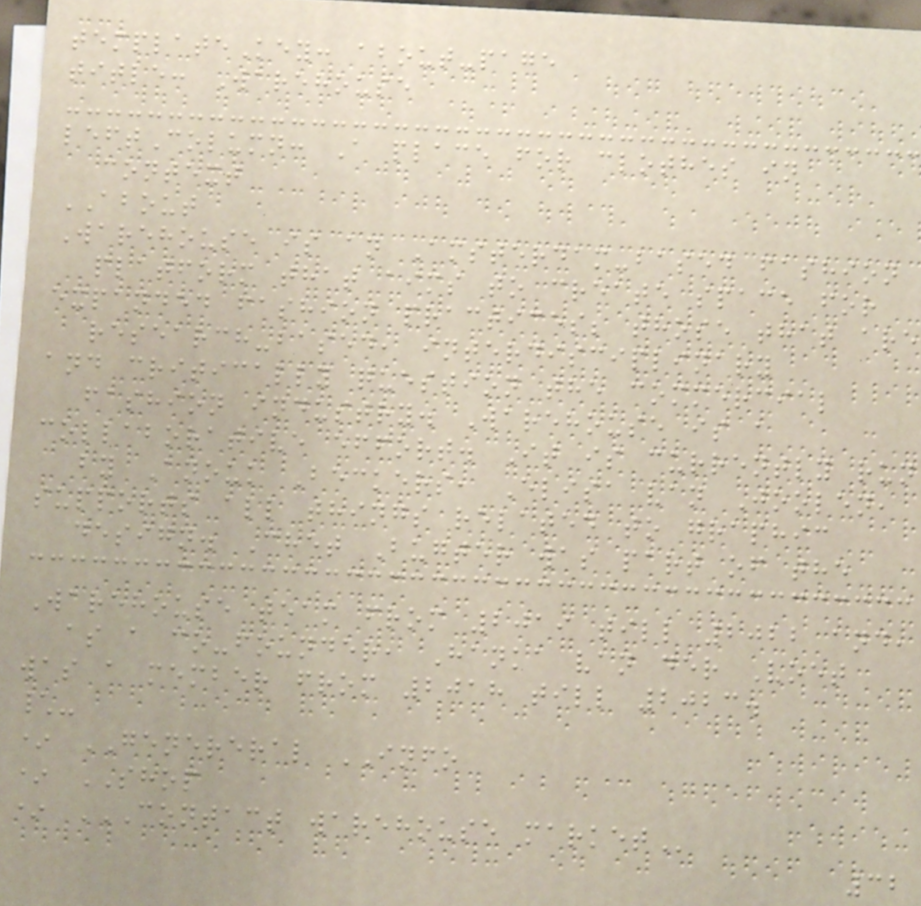templateKey: about-page
title: Warehouse
leftColumn: A place for clothes in
context
ABOUT
Warehouse is an Amsterdam-based fashion
platform that aims to create space for
expanded fashion practices; those that are
research-based, interdisciplinary
and critically question the commercial
fashion industry. Warehouse is a
collaborative effort. It is currently run
by Anouk Beckers, Elisa van Joolen,
supports all things related to graphic
design. Chet Bugter was part of the
Warehouse team from 2019 till 2022 and,
as a co-founder, Hanka van der Voet
was a member from 2018 till 2023.
\-
* GENERERAL INFO
* SHOP
* CONTACT WAREHOUSE MARKET
32
